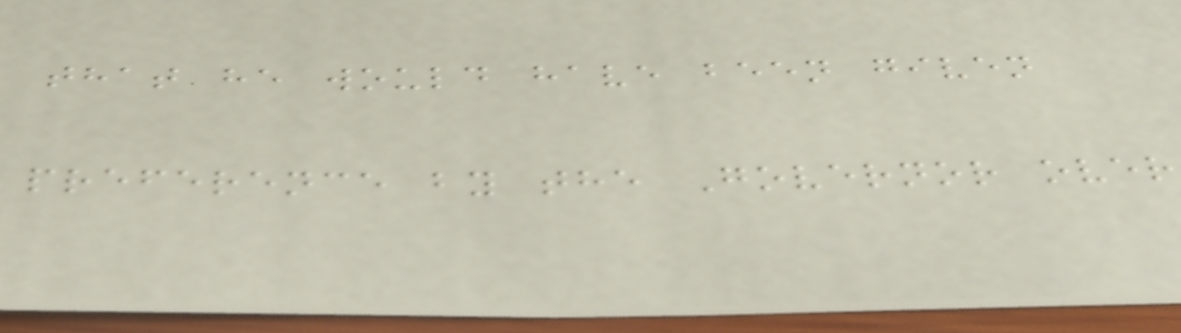that he would have been given
preference by the Governor over
